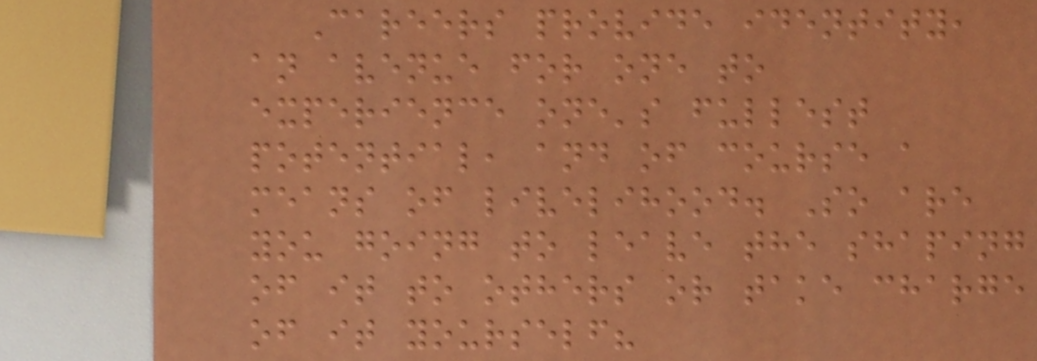Careers provide identity,
an avenue for one to
experience one's fullest
potential, and of course a
means of livelihood. So are
you going to leave the shaping
of it to others or take charge
of it yourself?
